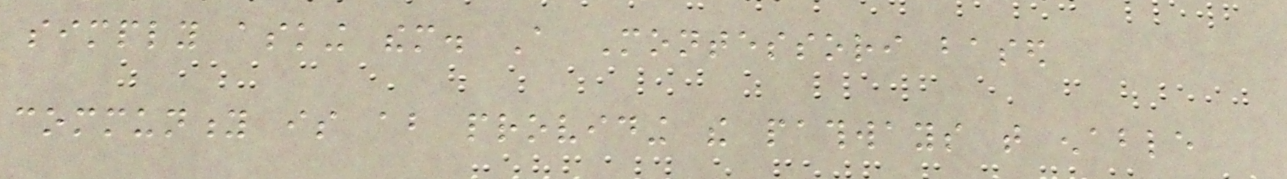simply asking them. A Montessori based
community is about providing the pathways that enable
